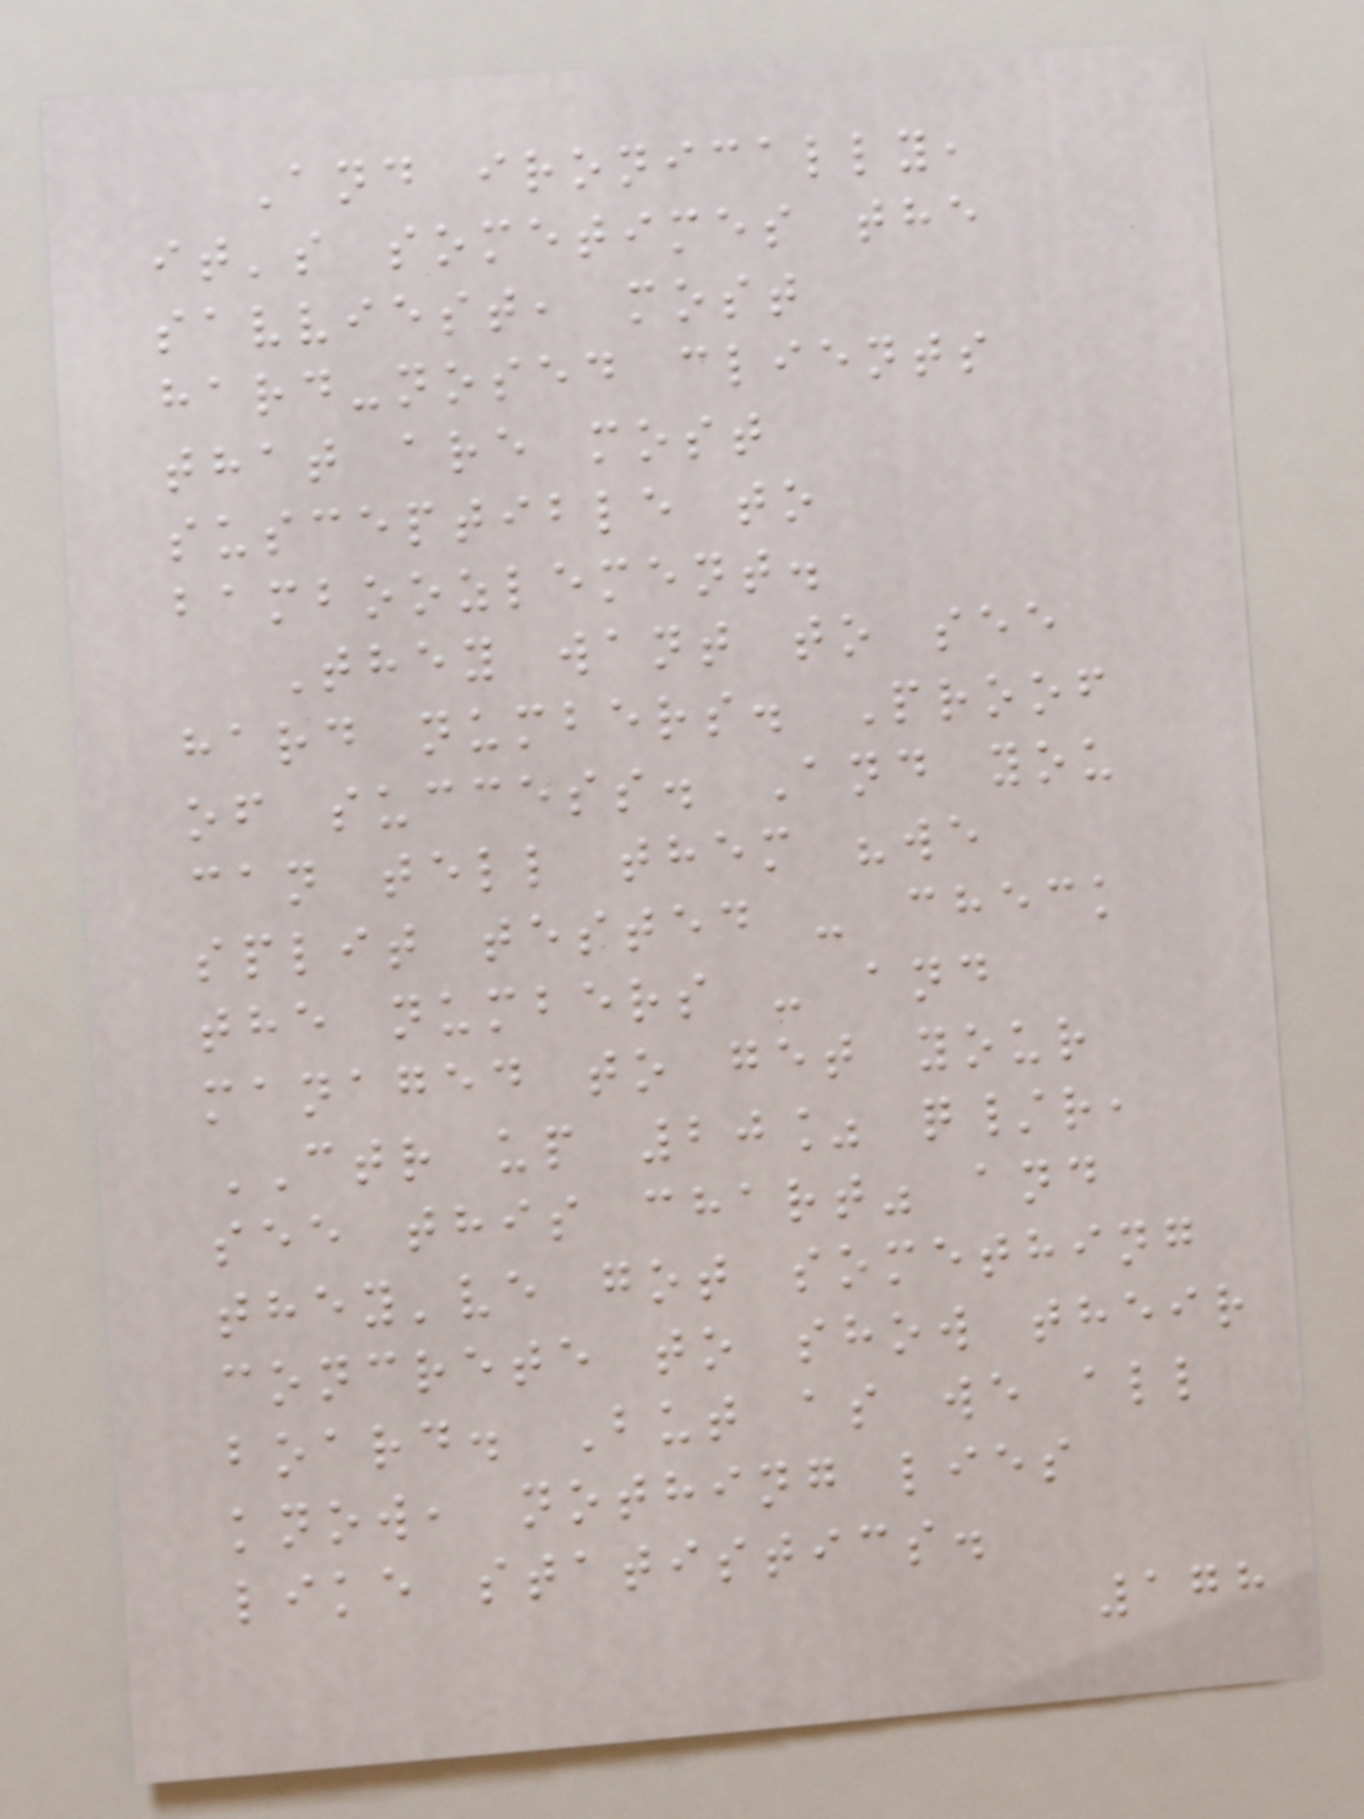And ironically,
it's sometimes the
savviest, most
hard-nosed clients
that are most
susceptible to
bamboozlement.
They want to see
hard numbers. Proof
of success. And you
can tell them "we
split tested - check
the numbers - and
managed to get your
CTR up 20% q/r,
see this chart" and
they've got something
concrete to show their
board. But as we all
know, nothing lies
like statistics.
178
